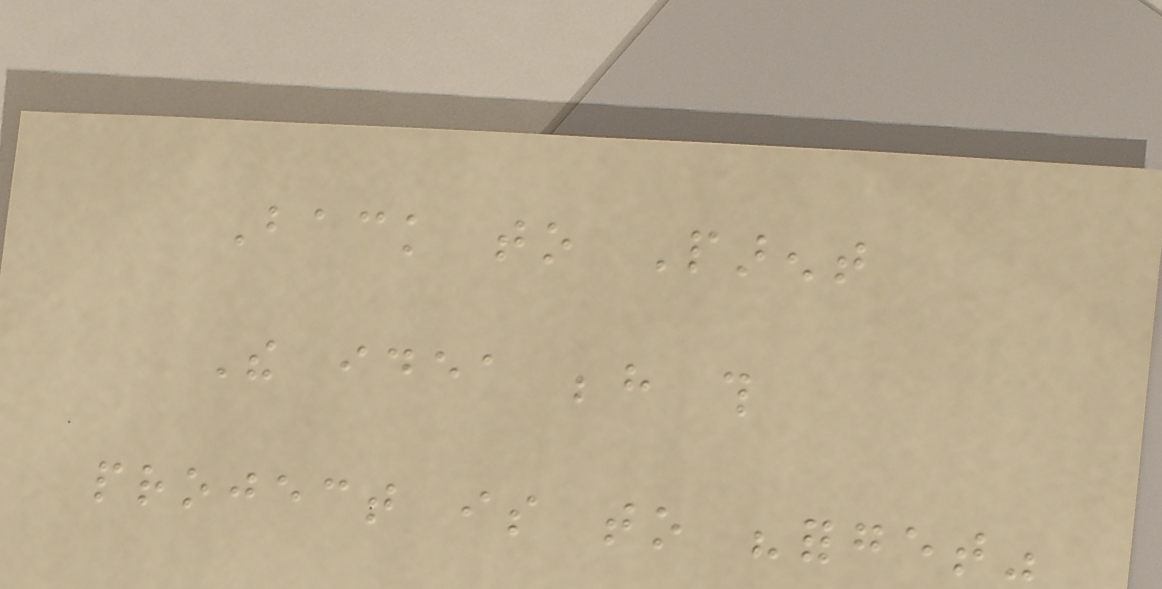Back to Parent
The idea behind this
project is to "forget"
